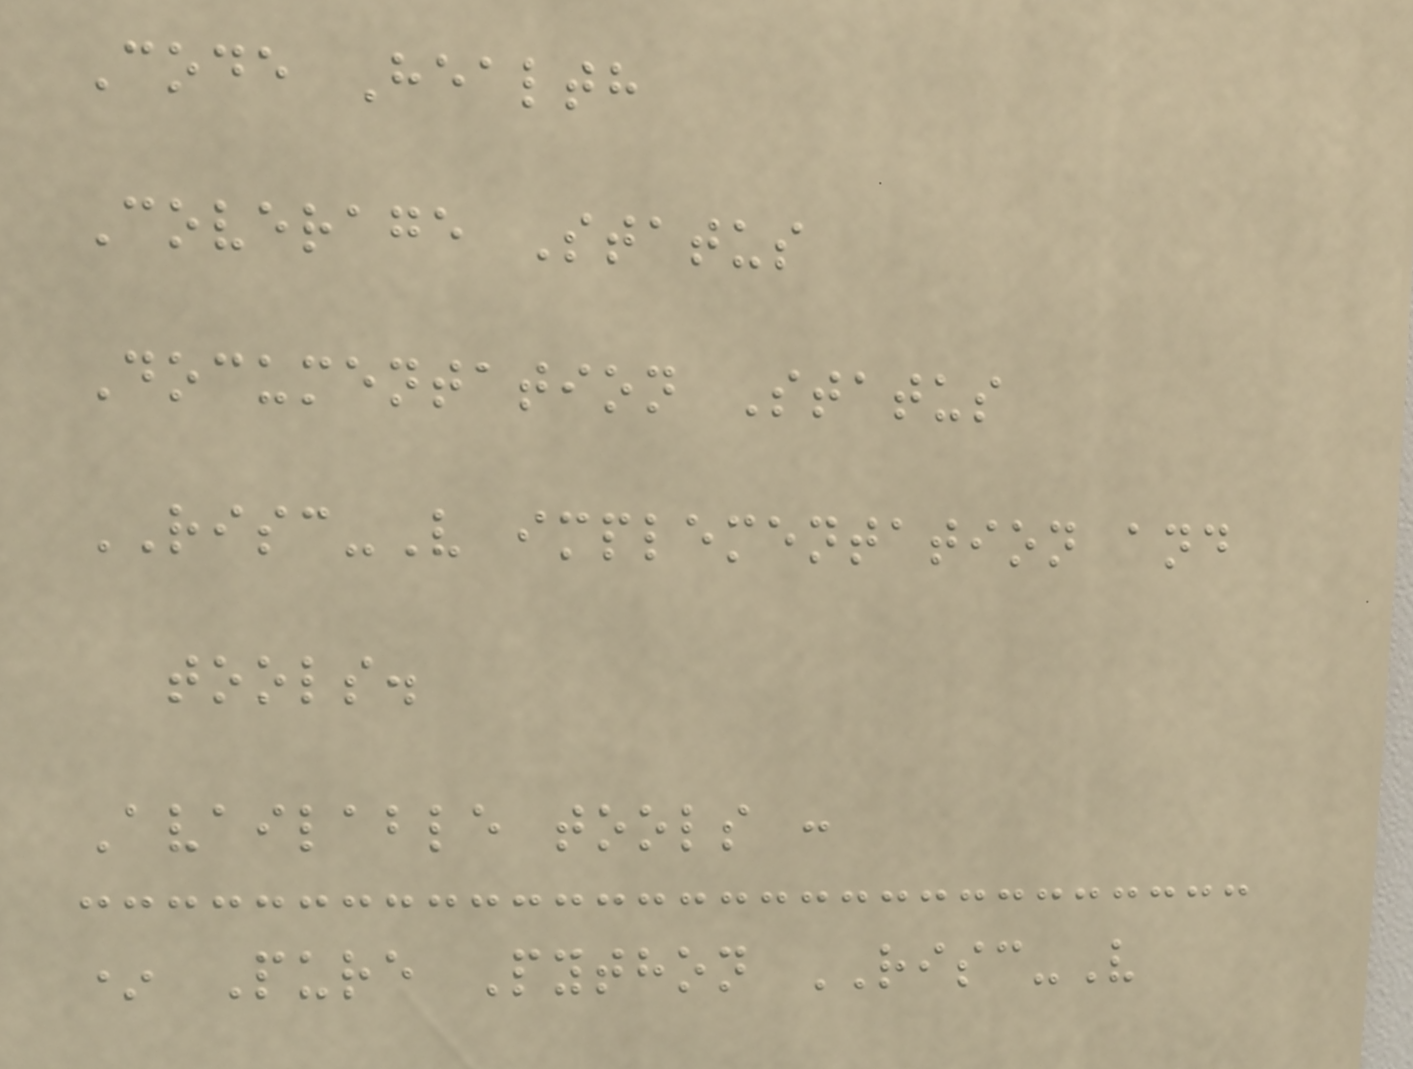Code Health
Coverage Status
Documentation Status
RISC-V implementation and
tools.
Available tools :
* Pure Python RISC-V
